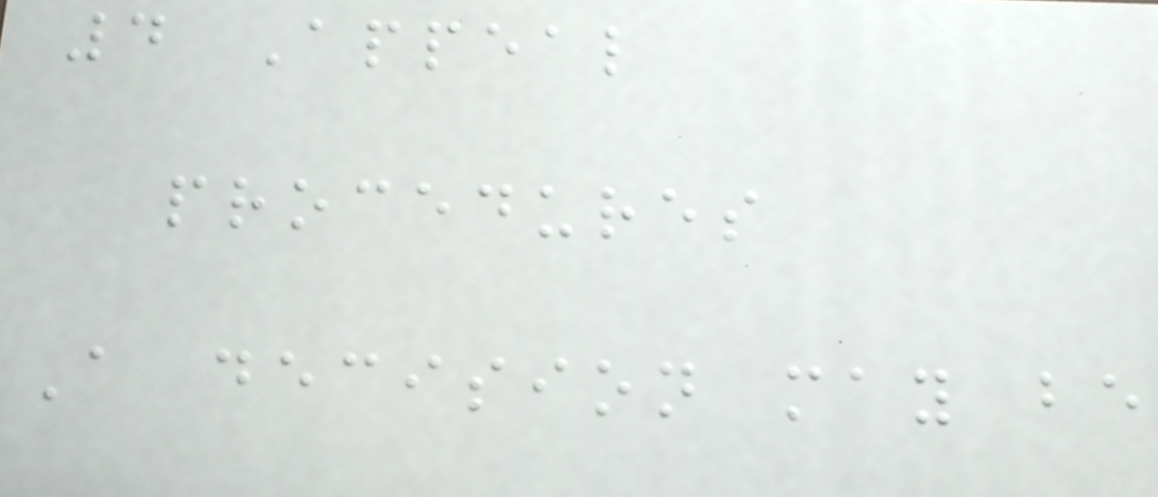4 Appeal
procedures
A decision may be
